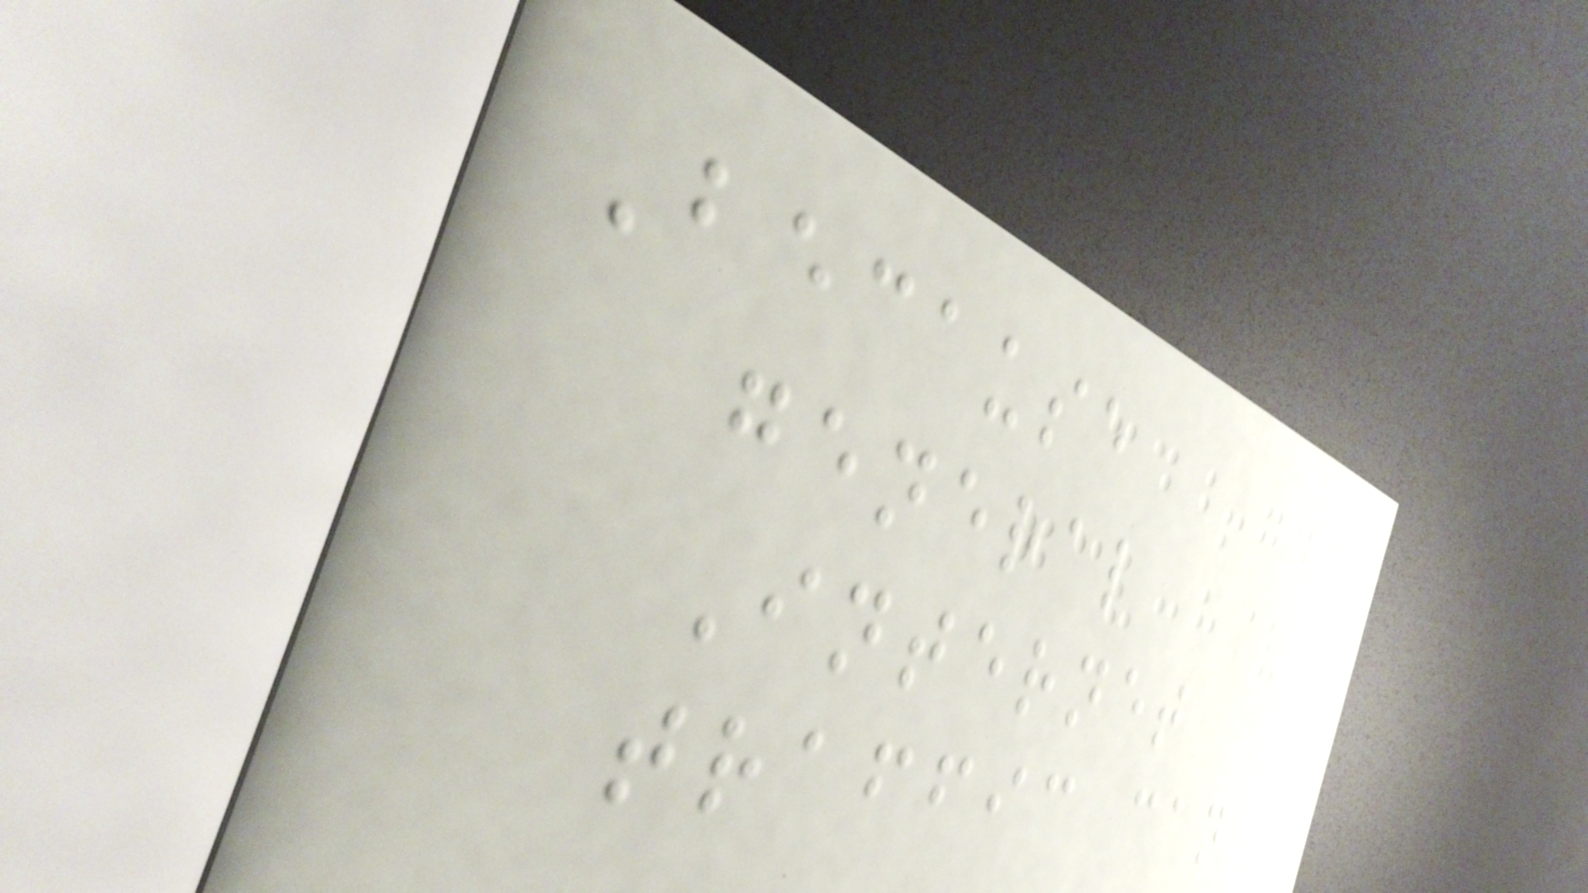Because
general
Internet
traffic can
